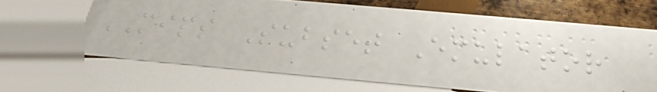MIPS Subset Emulator
